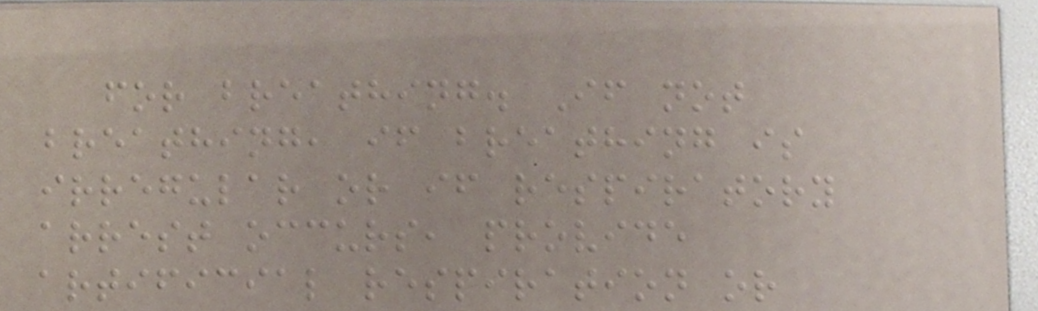for breathing. If not
breathing, if breathing is
irregular or if respiratory
arrest occurs, provide
artificial respiration or
